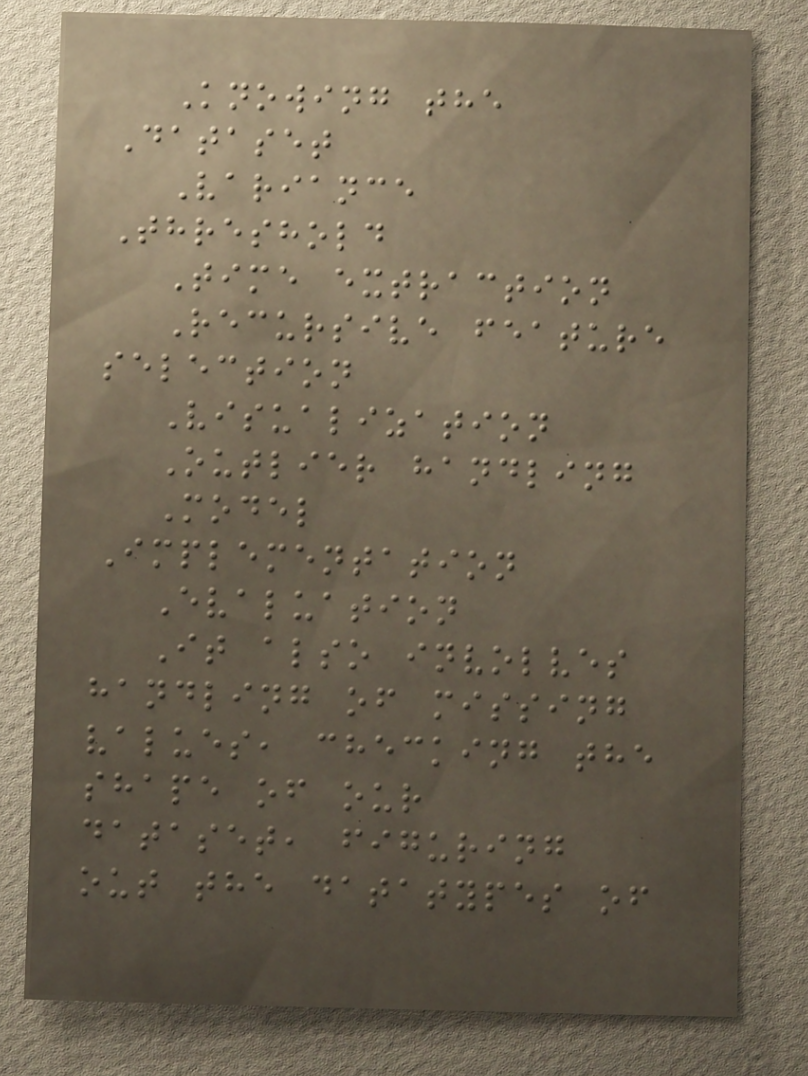Knowing the
Dataset
Variance
Threshold
Time extraction
Recursive feature
selection
Visualization
Outlier handling
Model
Implementation
Evaluation
It also involves
handling of missing
values, checking the
shape of our
dataset, figuring
out the datatypes of
